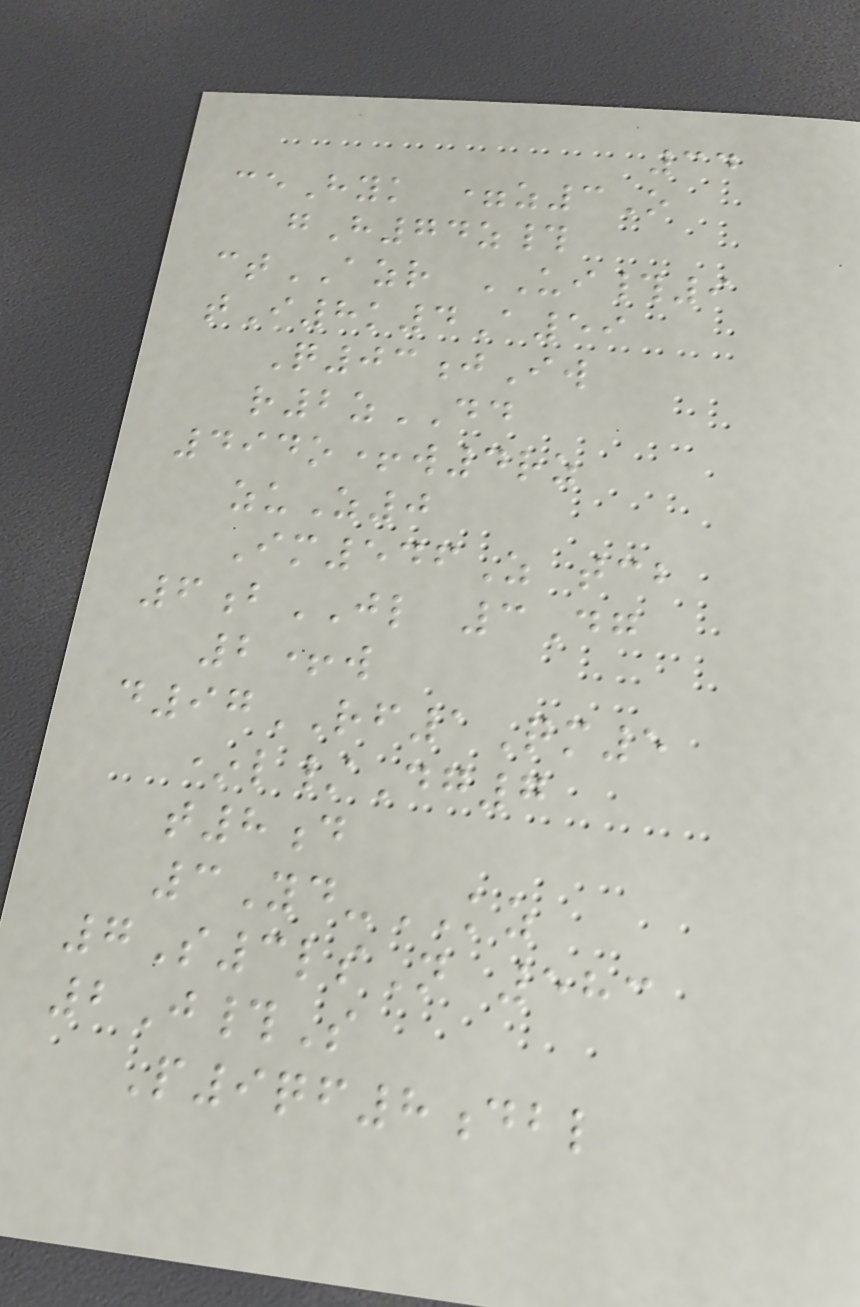34
ceHyk =z3O
gH74z#
ctAZR UI#9
tI8k4A59
Q03jIw
r2zDD
494o+w4rz
zuZ0
Im546Z tcb
6bJL 3Dg
2+w
d97RF1Qm5
*l/Dg7
t8d
3Yd-KZ
7S3lsN 583
2J#S
P9qf8dbl
